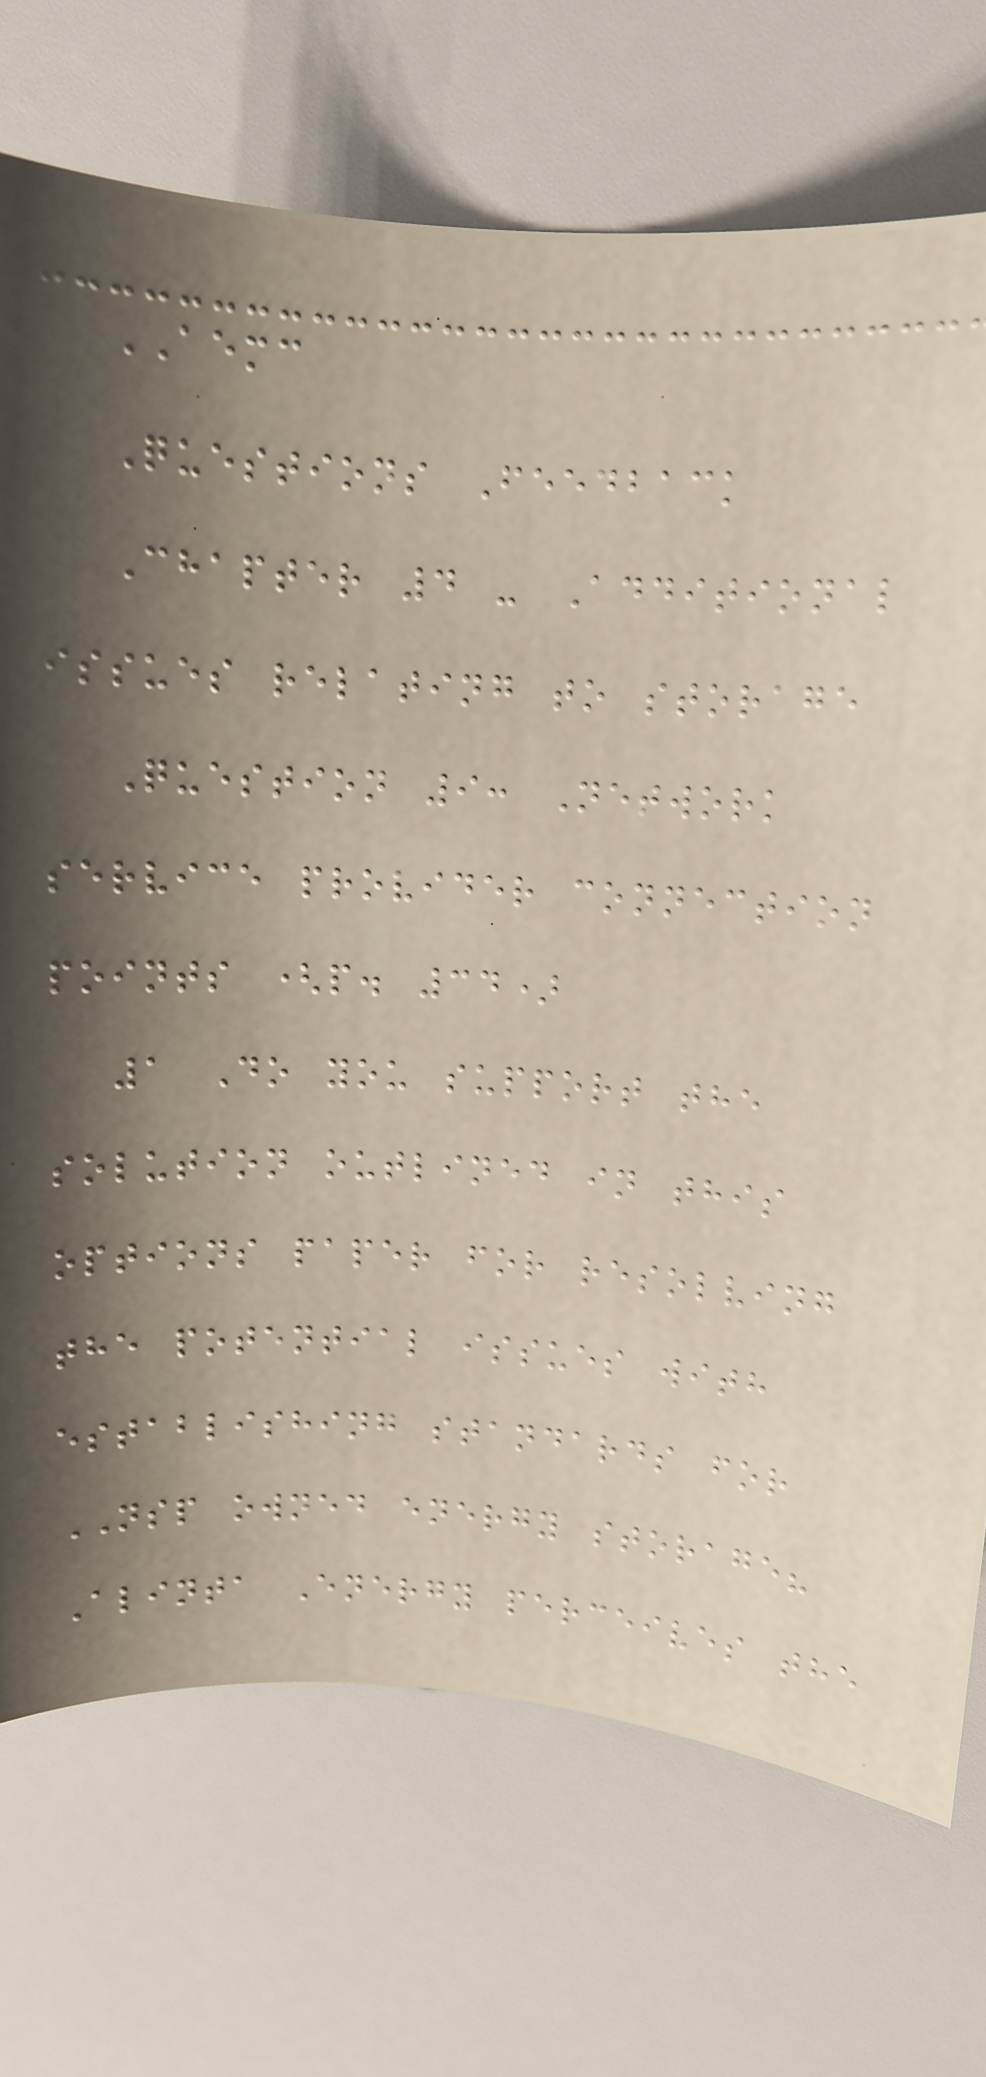AEMC
Questions Feedback
Chapter 4 - Additional
issues relating to storage
Question 9: Network
service provider connection
points (p. 34)
1 Do you support the
solution outlined in this
options paper for resolving
the potential issues with
establishing standards for
NSP owned energy storage?
Alinta Energy perceives the
